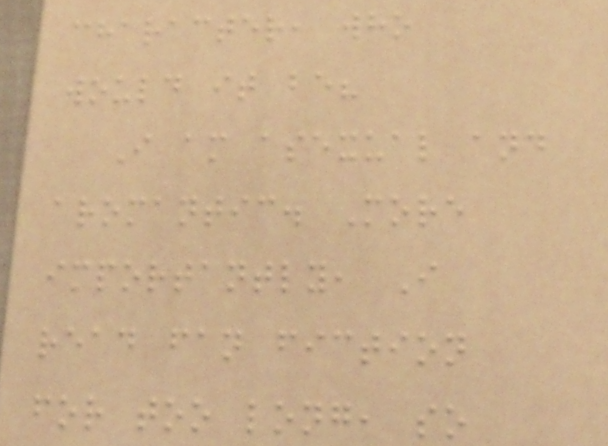character, who
would it be?
I am asexual and
aromantic. More
importantly, I
read fan fiction
for too long, so
